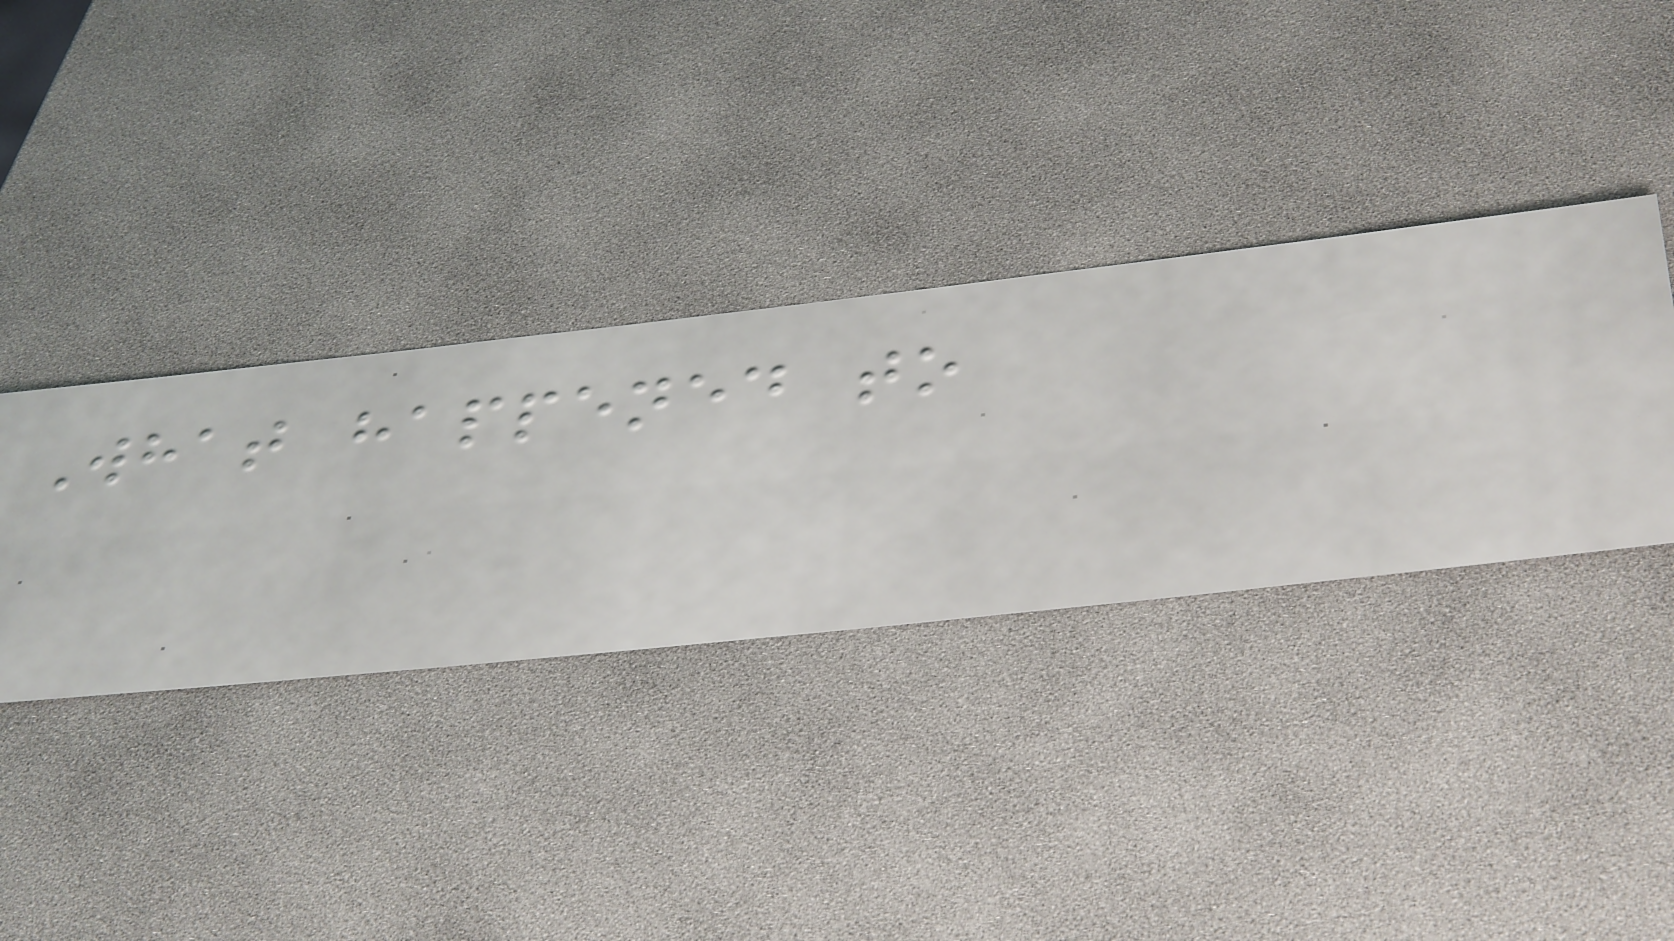What happened to
